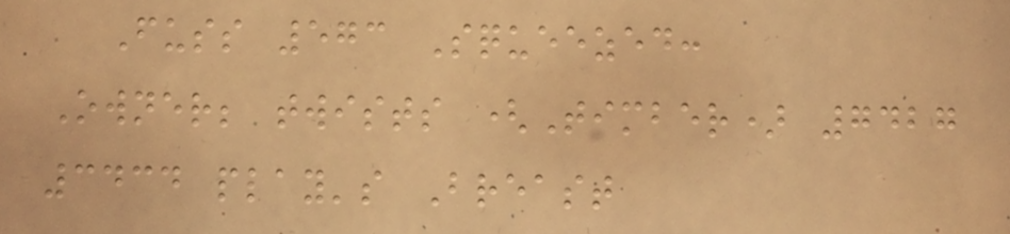Fuss 573 Squeezed:
Owner; twists (Timber) 7427
3434 play's Breast
